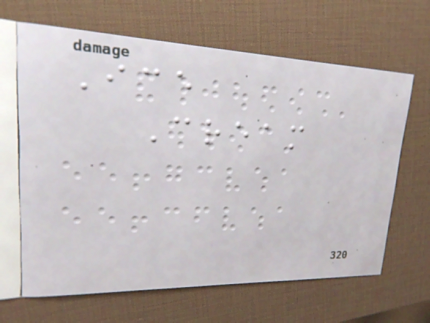Ice
Cream
